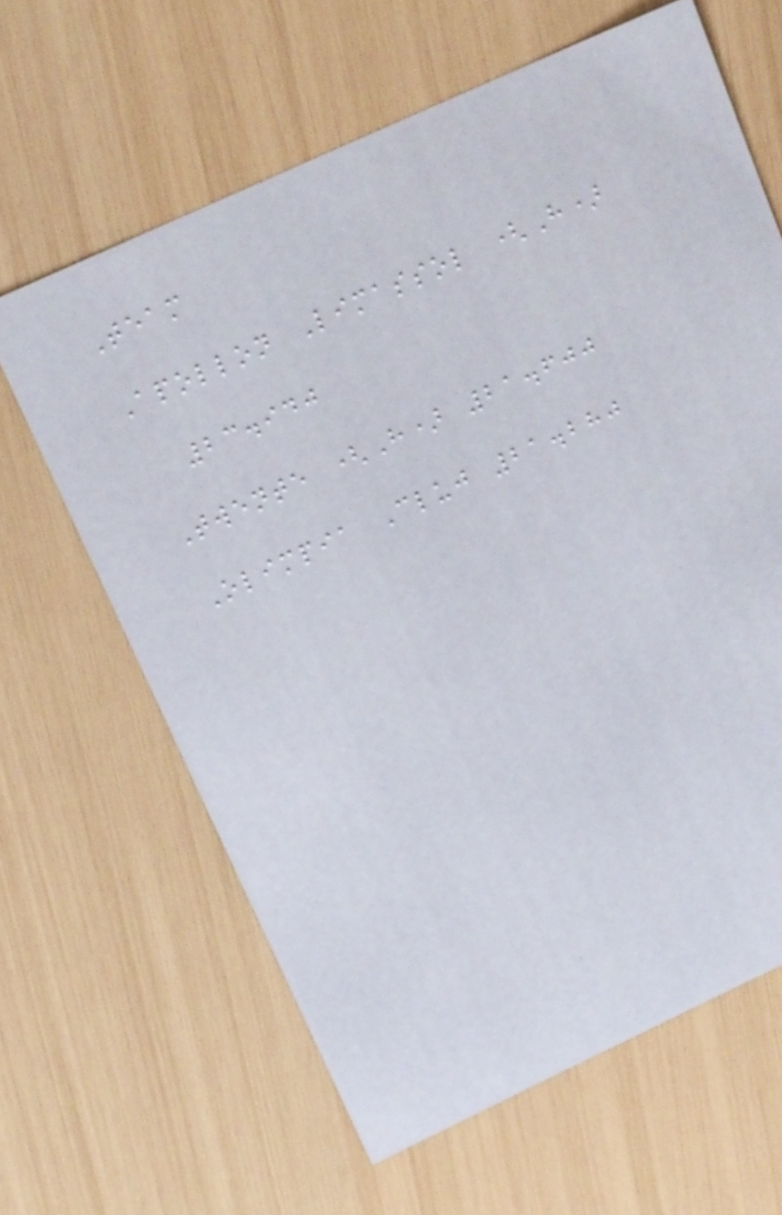Team
Apollon Limassol (H)
23.940
Twente (H) 21.600
Olimpia Cluj 21.280
